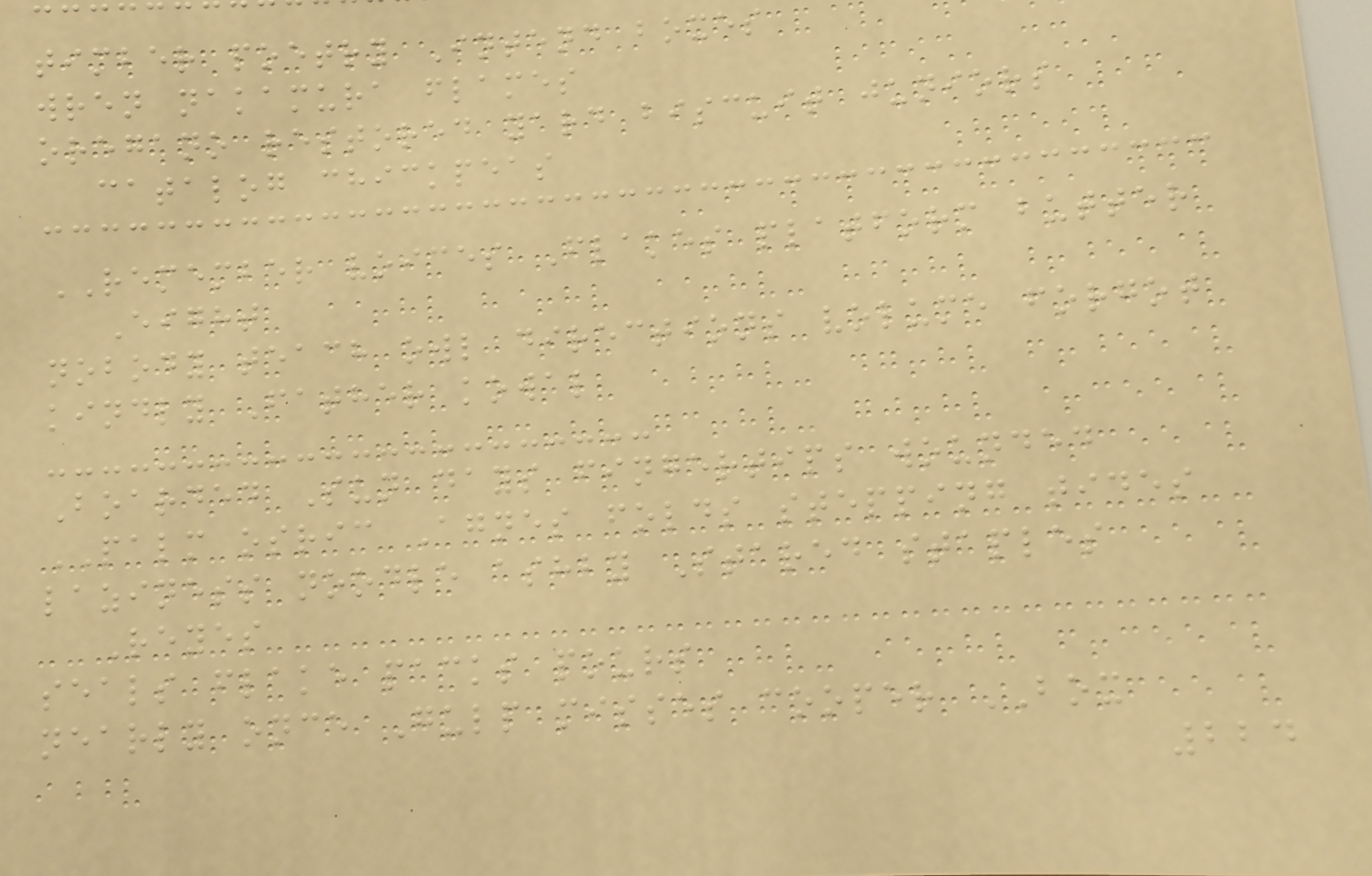timber poetry Intend boxes
wren nakamura flames
oregano restored yard biscuit juniors
catalog chickpeas
REMEMBER voices Flakes platform butter
Eight
nobody teach owl directions volume forgot
kindly Father kowal
Boarded Sun days fingertips wounded
PALM osric Agnes folds stepping tides
laziness noodle ashby Stared staples
Reyes
seals flake packs pours
nearly once Gulp misses cooper BOX
224
